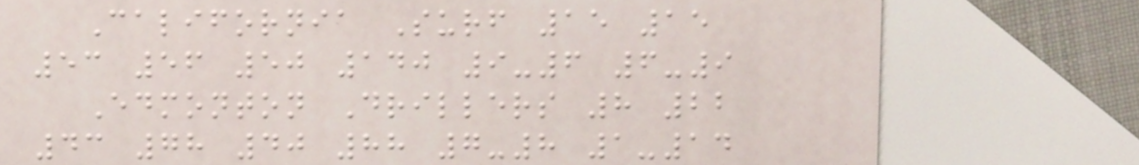California Surf 15 15
53 56 50 140 9-6 6-9
Edmonton Drillers 8 22
43 78 40 88 7-8 1-14
